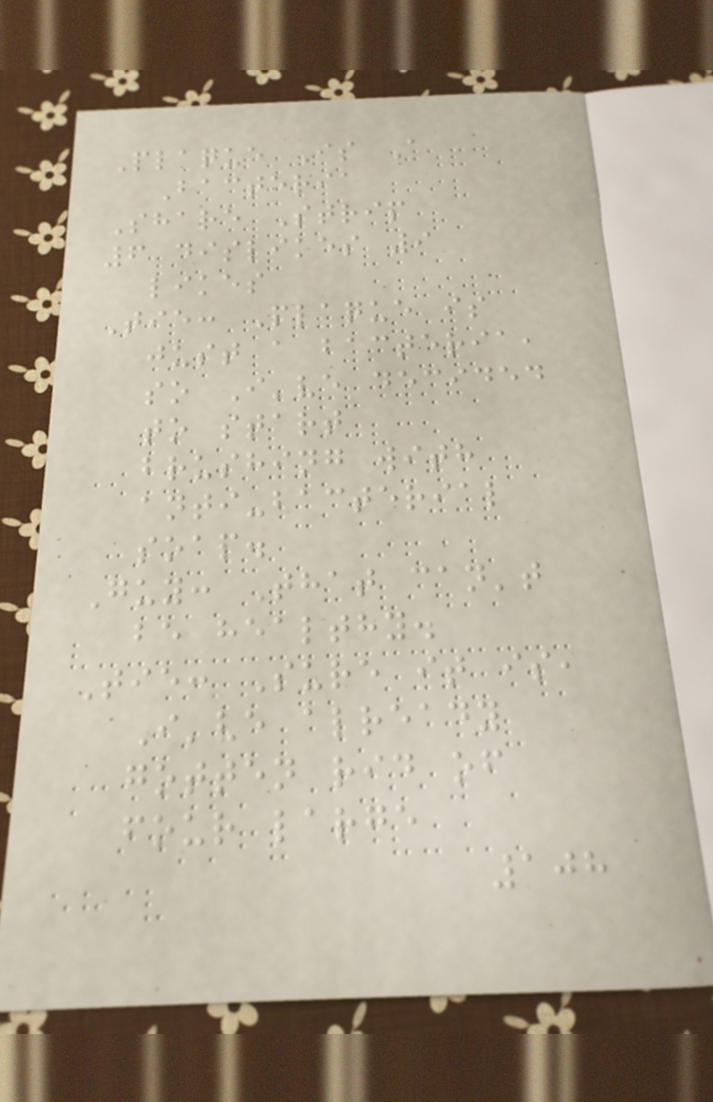Plaque Is A
Bacteria
Share Strip
6 dislikes 9
likes
Tie: Plaque is
just a bacteria,
so I've decided
to start
brushing with
anti-bacterial
soap.
Guy: That can't
be healthy.
Tie: Sure it is,
I've already
gotten rid of
four large
108
